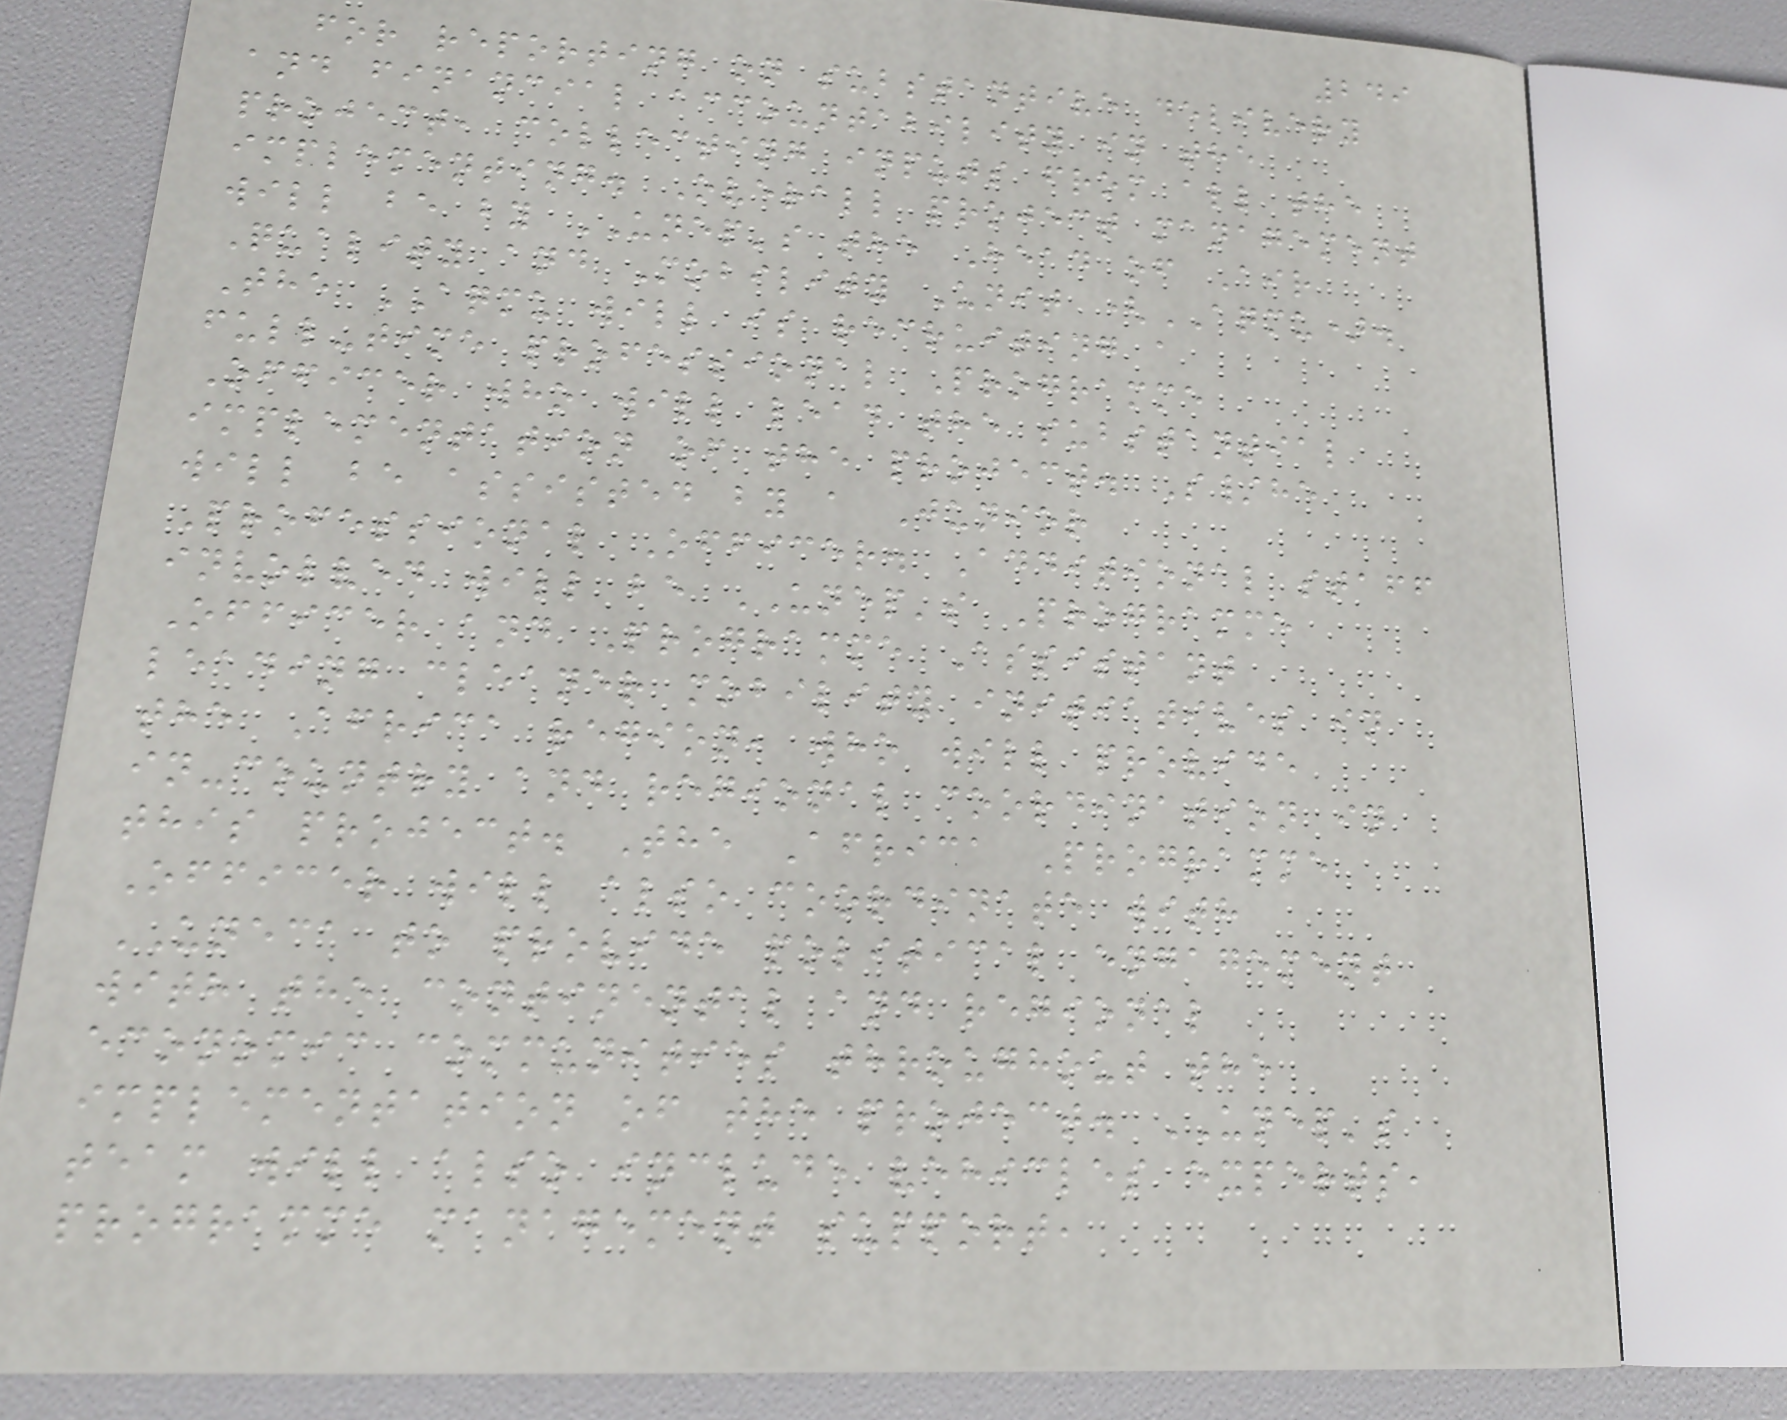249
for reporting on substantive delivery
and financial accountability in the
project, collecting inputs from all the
implementing. Overall project management
will be by UNEP's the Head of Air
Quality and Mobility Unit (AQMU).
The AQMU will is recruiting a
full-time professional Programme
Officer who will lead the substantial
implementation of the project. S/he
will be assisted by a Junior
Professional Officer. Additional staff
involved will be UNEP's Programme
Officer and Programme Assistant
leading cleaner mobility initiatives in
the Africa region, who will provide
in-country and regional coordination in
this project. The Africa Programme
Officer will also coordinate with
UNECA to provide political engagement
with the continental and regional
economic communities throughout the
implementation of the project. UNEP's
team will also include vehicles experts,
programme management support,
